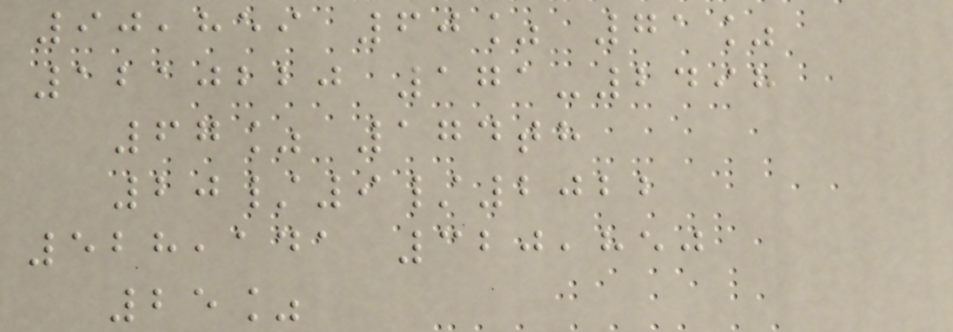90,859 60% 71%
1210220 171-2498
67% 174th
20/9/2022
528,141 320,850
25%
